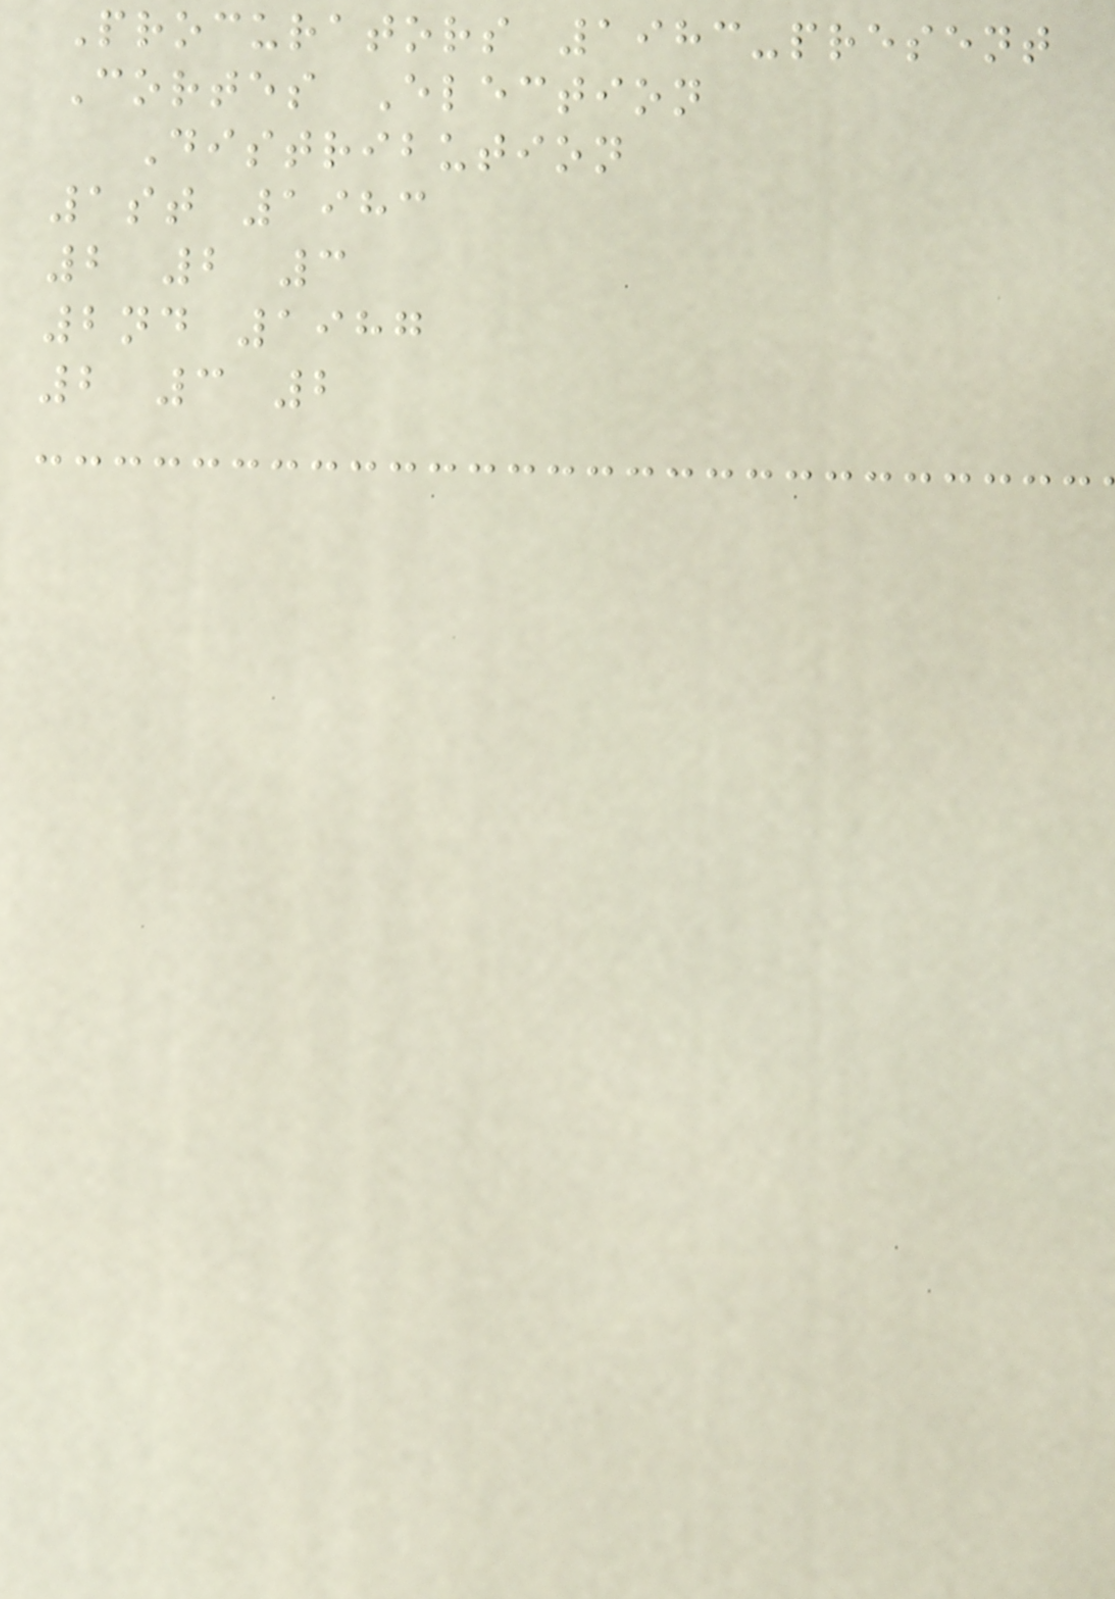Procurators 1983-present
Cortes Election
Distribution
1st 1983
2 2 3
2nd 1987
2 3 2
